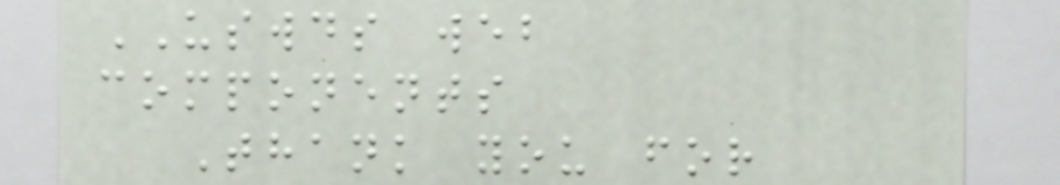USWDS web
components
Thank you for
